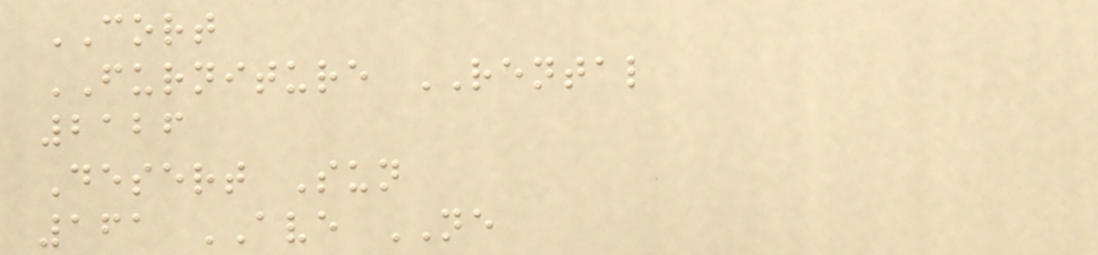CORT
FURNITURE RENTAL
2126
Desert Sun
161 AVE NE
